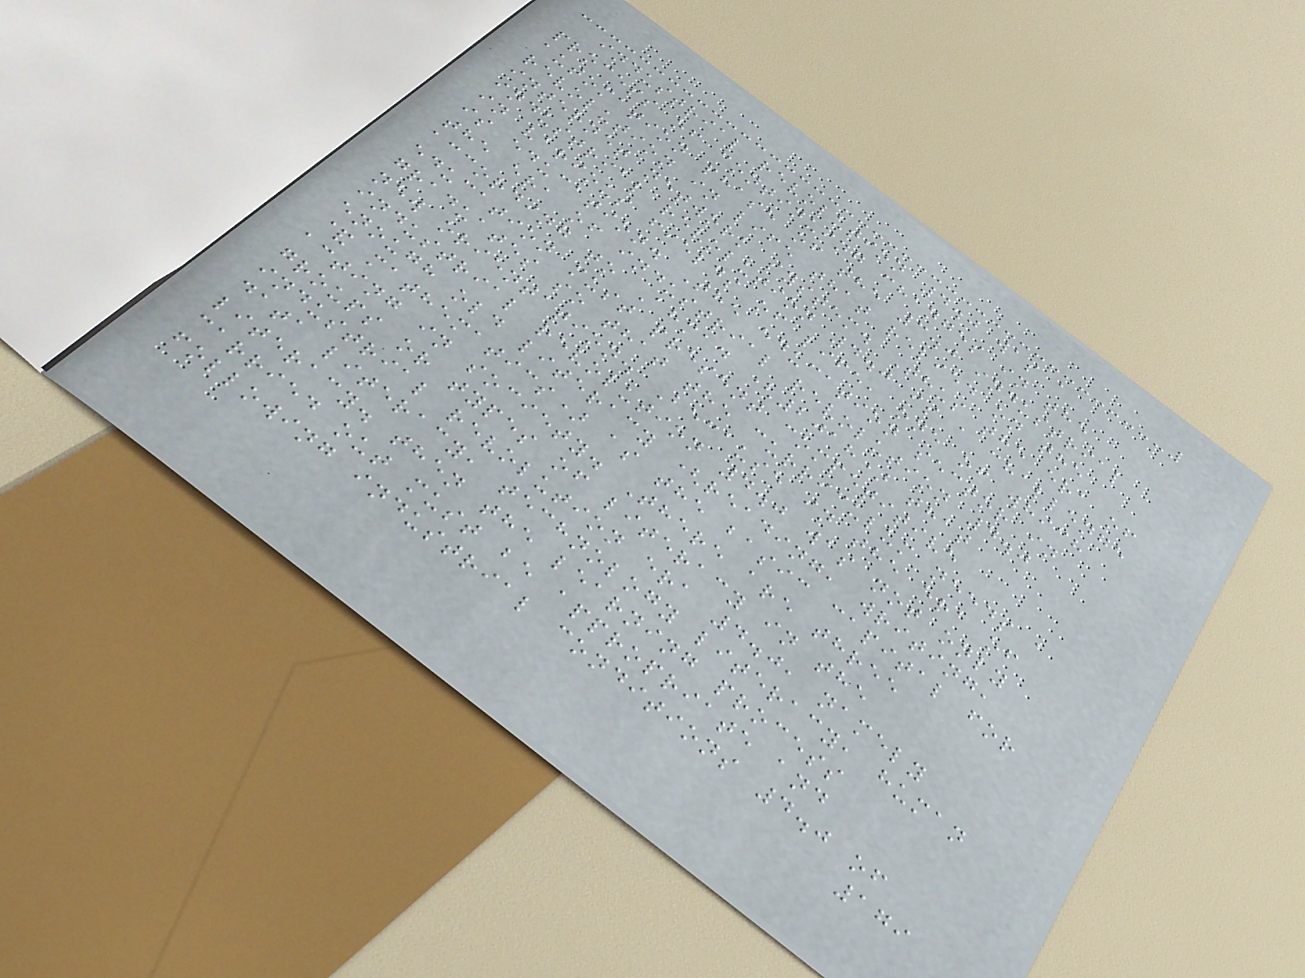industrial revolution 4.0 was a
process of continuing changes in the
automation phase of the 3.0 industrial
revolution in life that relied on the
internet network system. Thus the era of
industrial revolution 4.0 is a challenge
in various fields of life, one of which
is education. The education sector in
the era of industrial revolution 4.0
according to Ahmad (2018) that
education must present competitive
graduates so that the curriculum needs a
new orientation. Because in the era of
industrial revolution 4.0 was not only
enough old literacy (reading, writing,
& mathematics) as the basic capital for
acting in society. There are three
groups or types of literacy in the
industrial revolution era 4.0, namely
data literacy, technology literacy, human
literacy. then the learning process
carried out must be appropriate and
following industrial conditions 4.0 of
179
